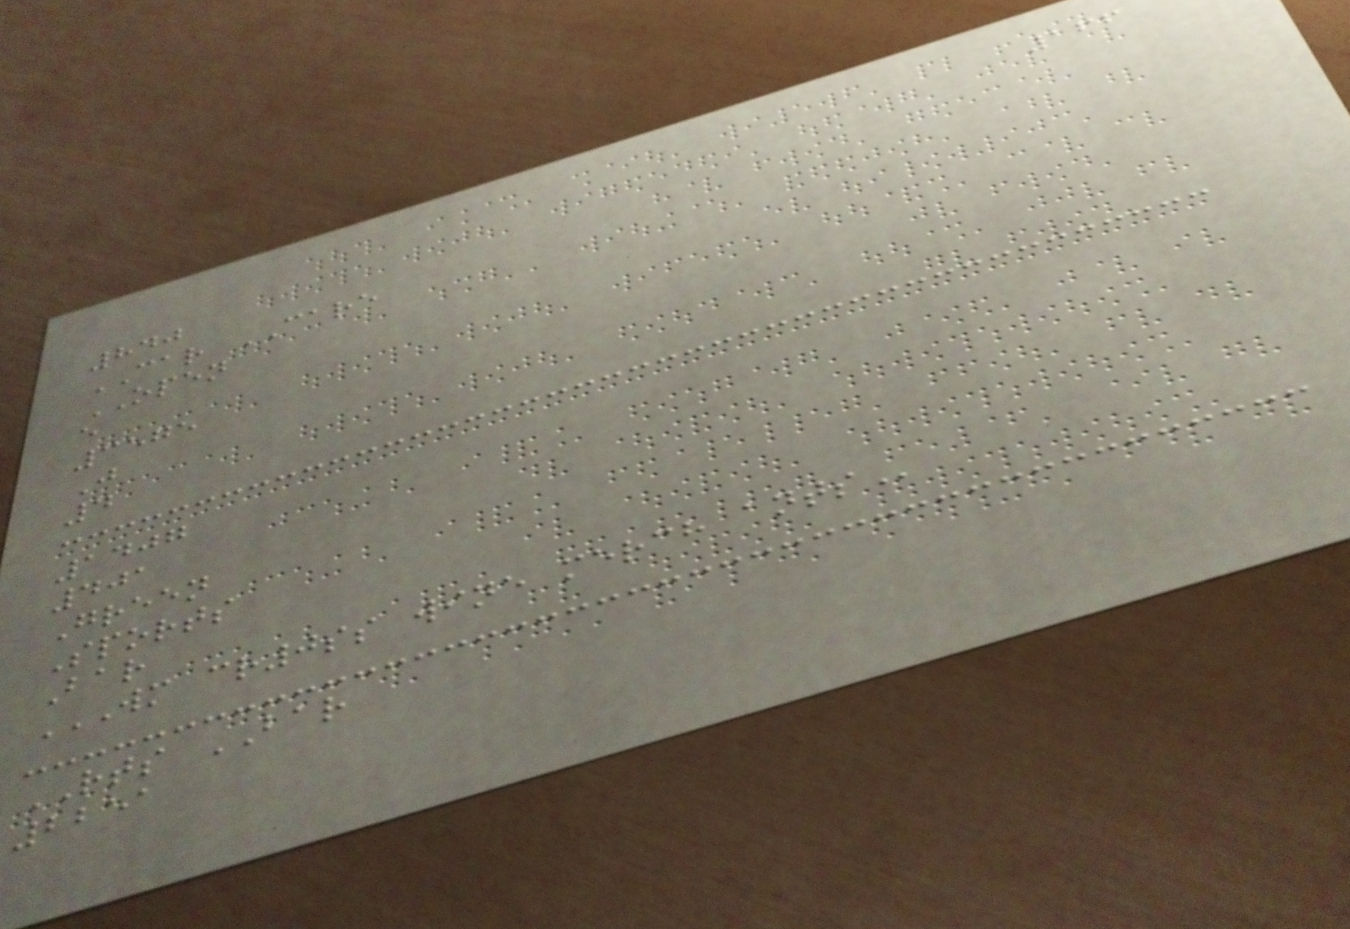166
840
CAR CARE
OPEN
e
3575
J
4
1407
401
Green
Sports
Bar
WM CR0SS WINE MERCH ANTS
RTS BAR
2251
